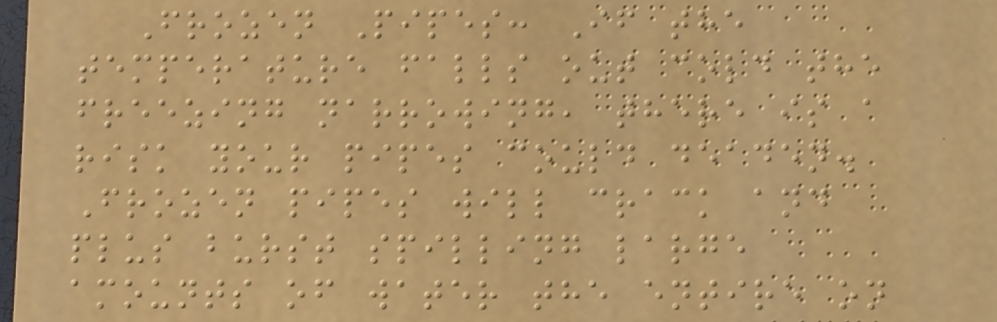Frozen Pipes: If the
temperature falls out cold the
freezing narrowing, there is a
risk your pipes could deaden.
Frozen pipes will crack and
plus burst spilling large
amounts of water the entire on
